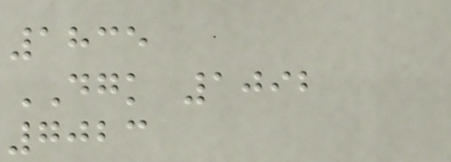1835
DGK 1092
7023
